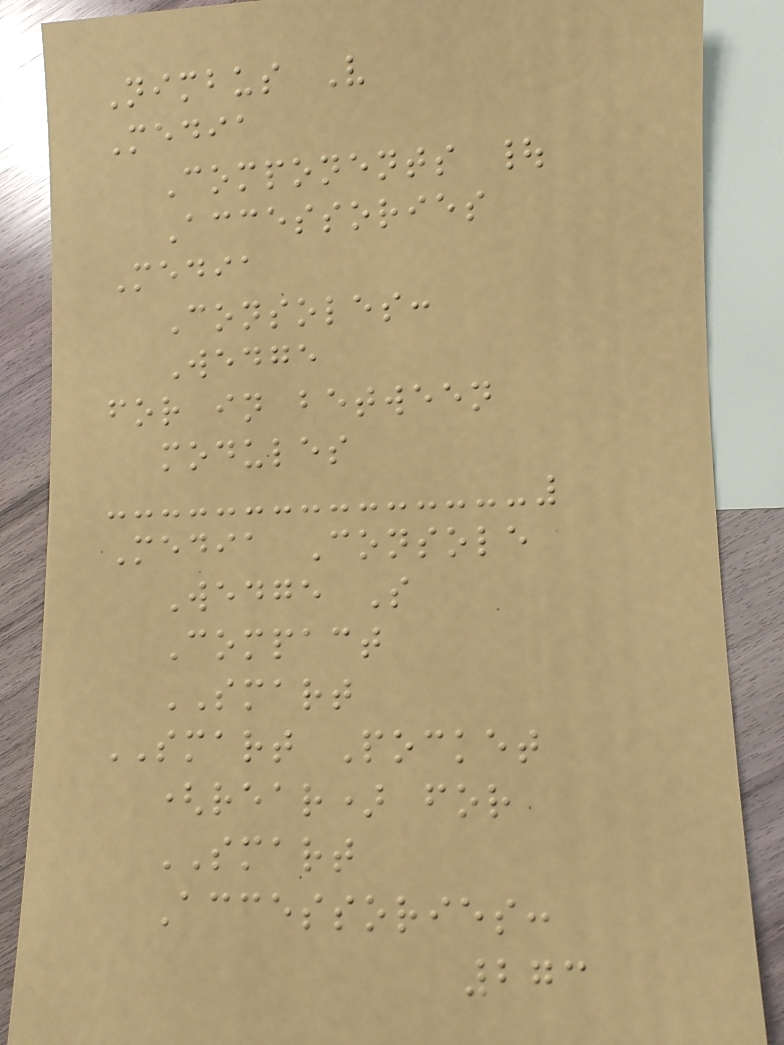Nimbus V
Media
Components |
Accessories
Media
Consoles:
Wedge
for in between
modules
Media Console
Wedge S
Compact
SMART
SMART Pocket
(rear) for
SMART
Accessories:
273
